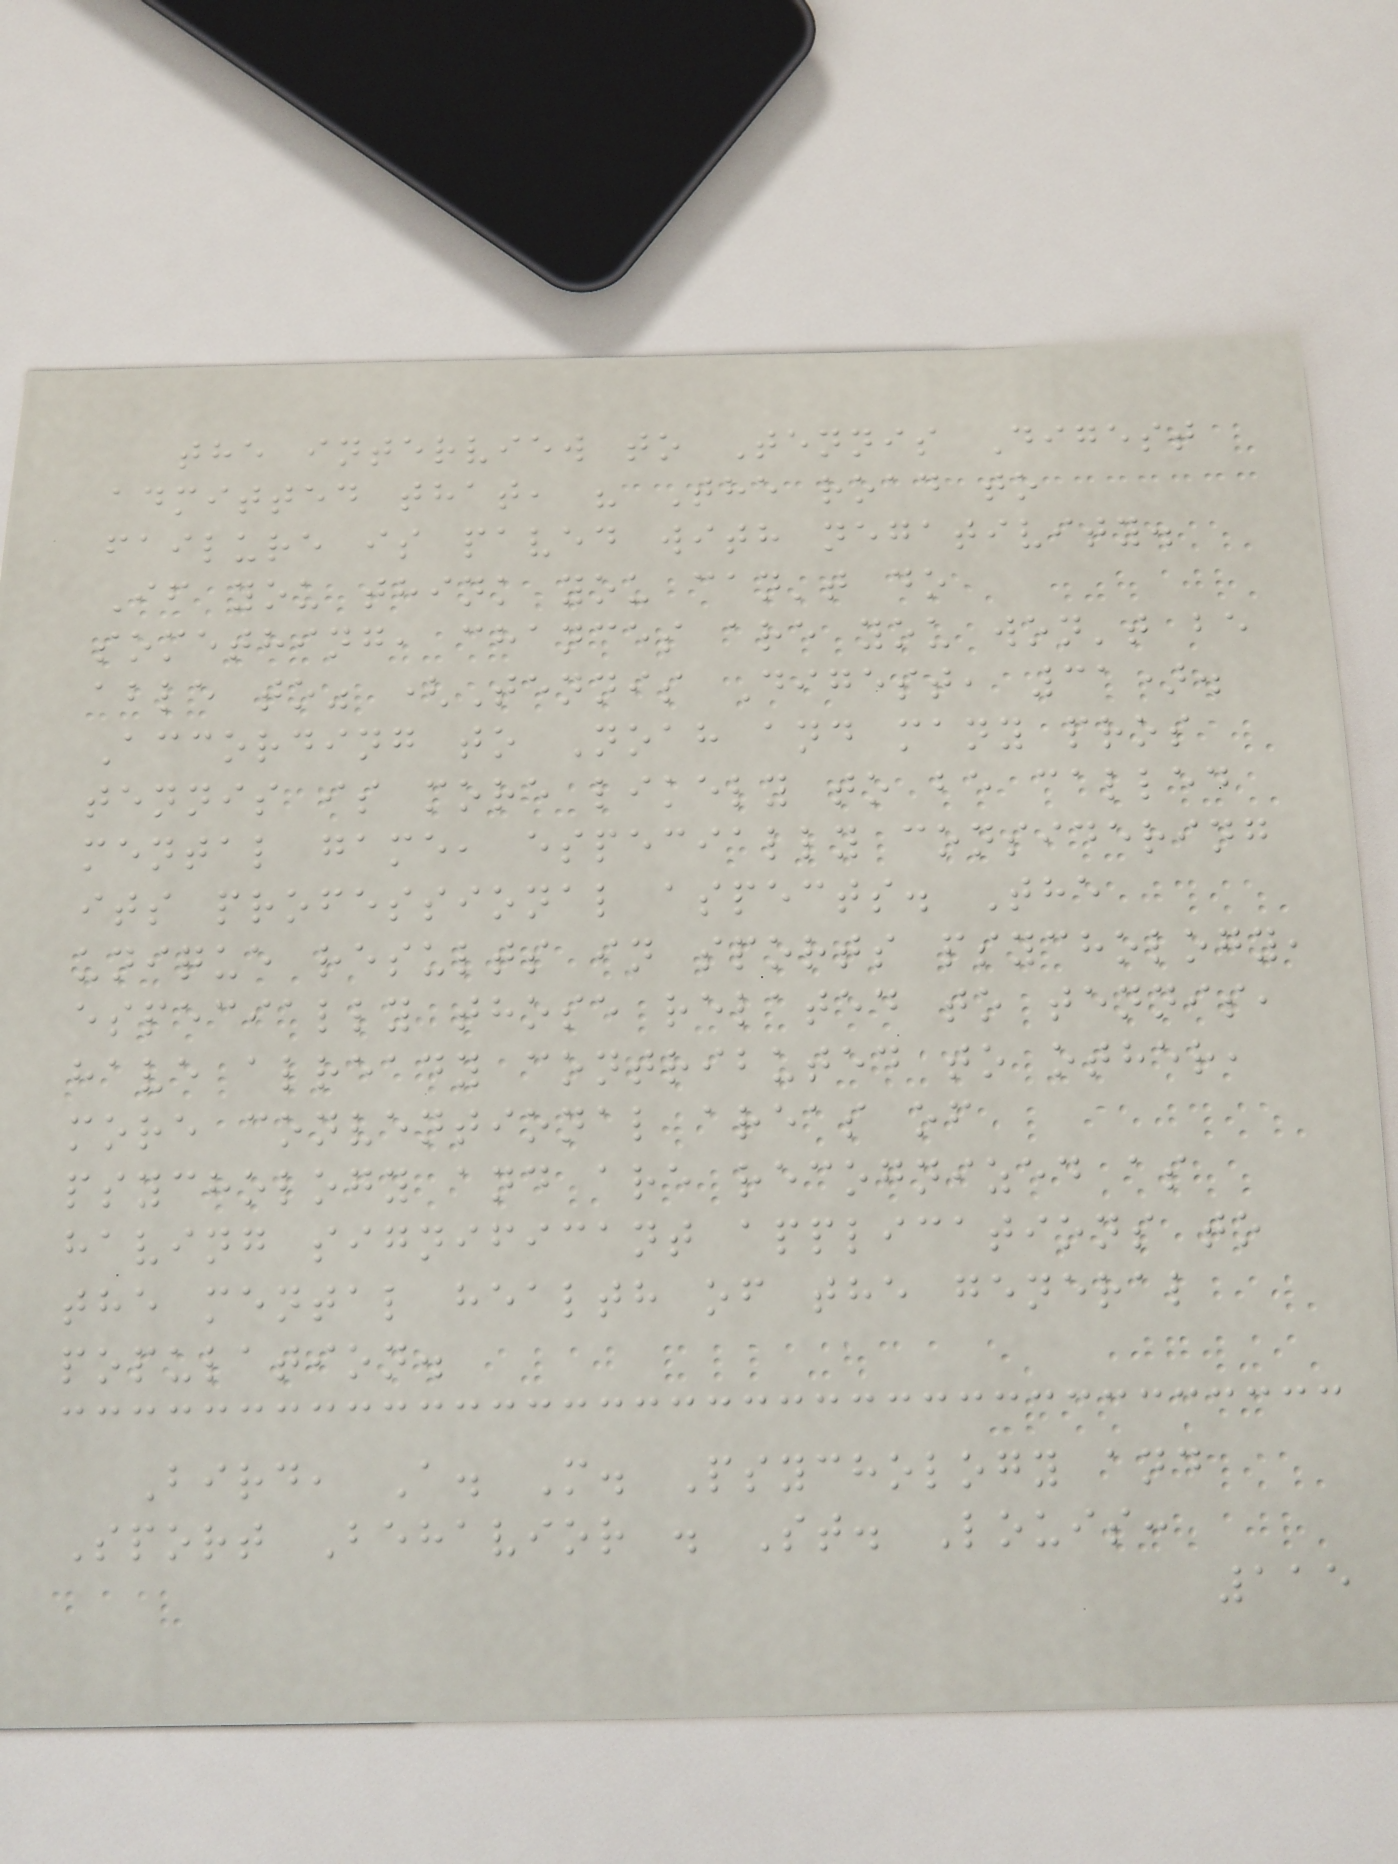the interview to Tennis Digest
admitted that, " The road to
failure is paved with negativity.
If you think you can't do
something, chances are you won't be
able to" (Tennis Digest, 31).
According to Noah and many pros
tennis is more likely to be called
mental game, especially considering
its professional aspects. The
unique results in sports psychology,
especially those related to tennis,
have already contributed to other,
more conventional areas of
psychology and are recognized as
having significant applications to
the mental health of the general
population.
Bird, A. M. Psychology and
Sport Behavior . St. Louis:
115
